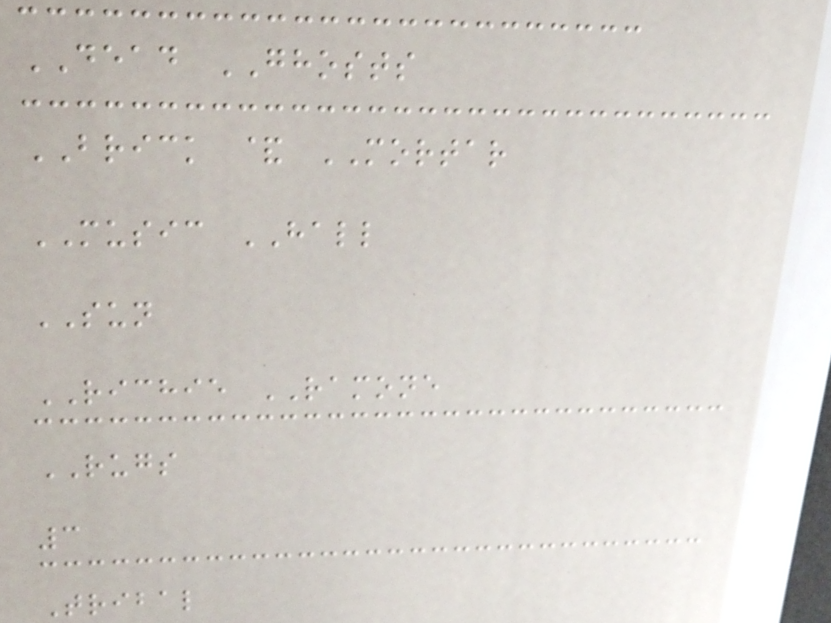DEAD GHOSTS
BRICK & MORTAR
MUSIC HALL
SUN
RICHIE RAMONE
RUGS
3
Tribal
